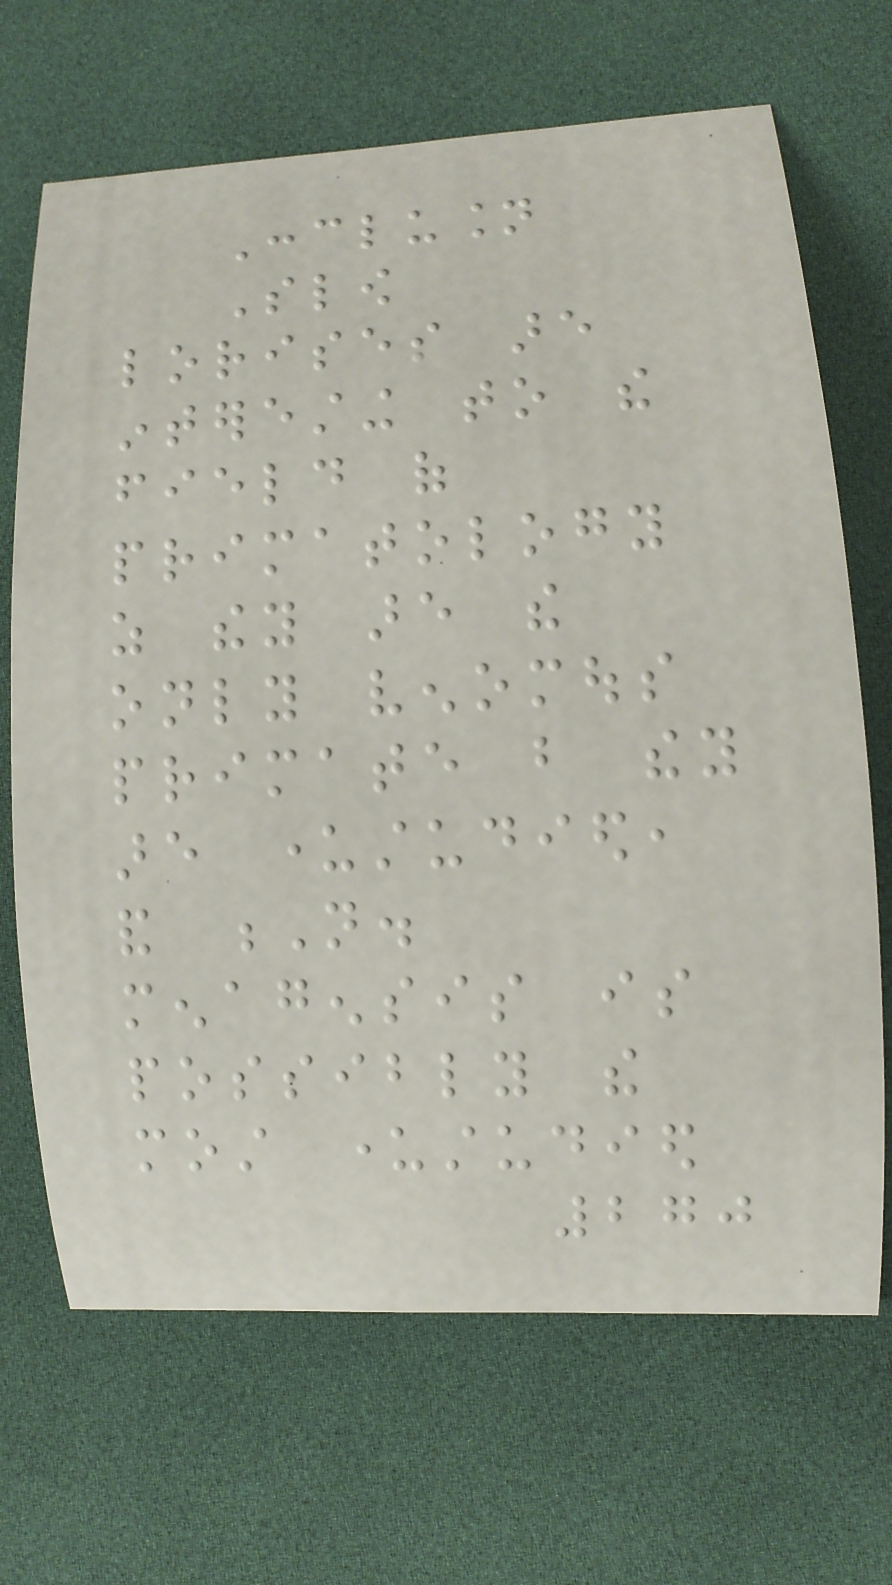Conclusion
Slow
lorises are
interesting to the
field of
primatology
as they are the
only venomous
primate but they
are understudied,
and N.
menagensis is
possibly the
most understudied
270
